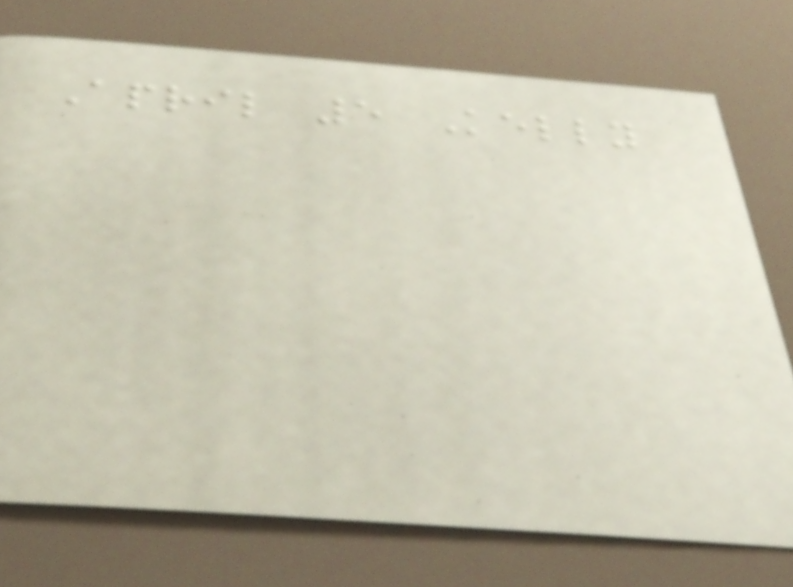April 5 Kelly
